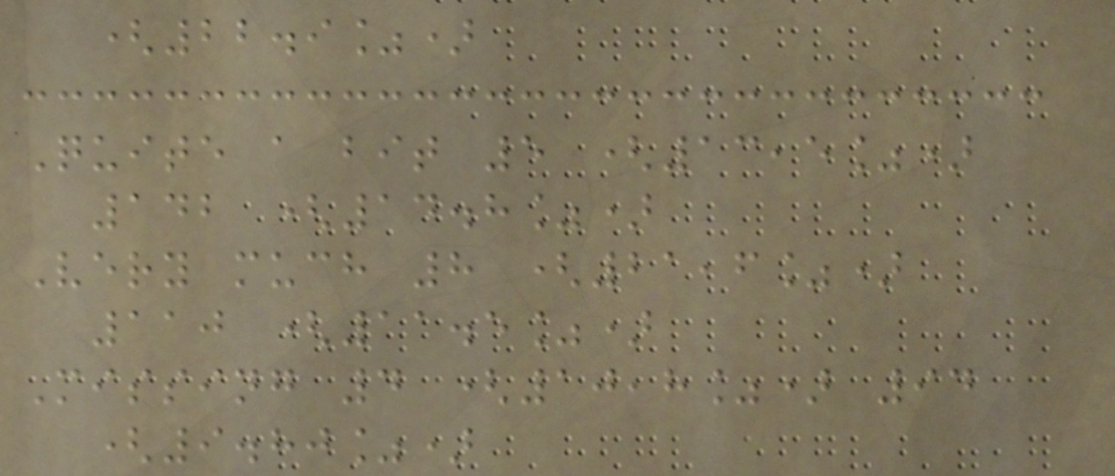(22.9%)
Quite a bit 5 (13,5%)
142 (14.8%)
Very much 8 (21,6%)
110 (11.5%)
Missing 4 (10,8%) 94
(9.80%)
